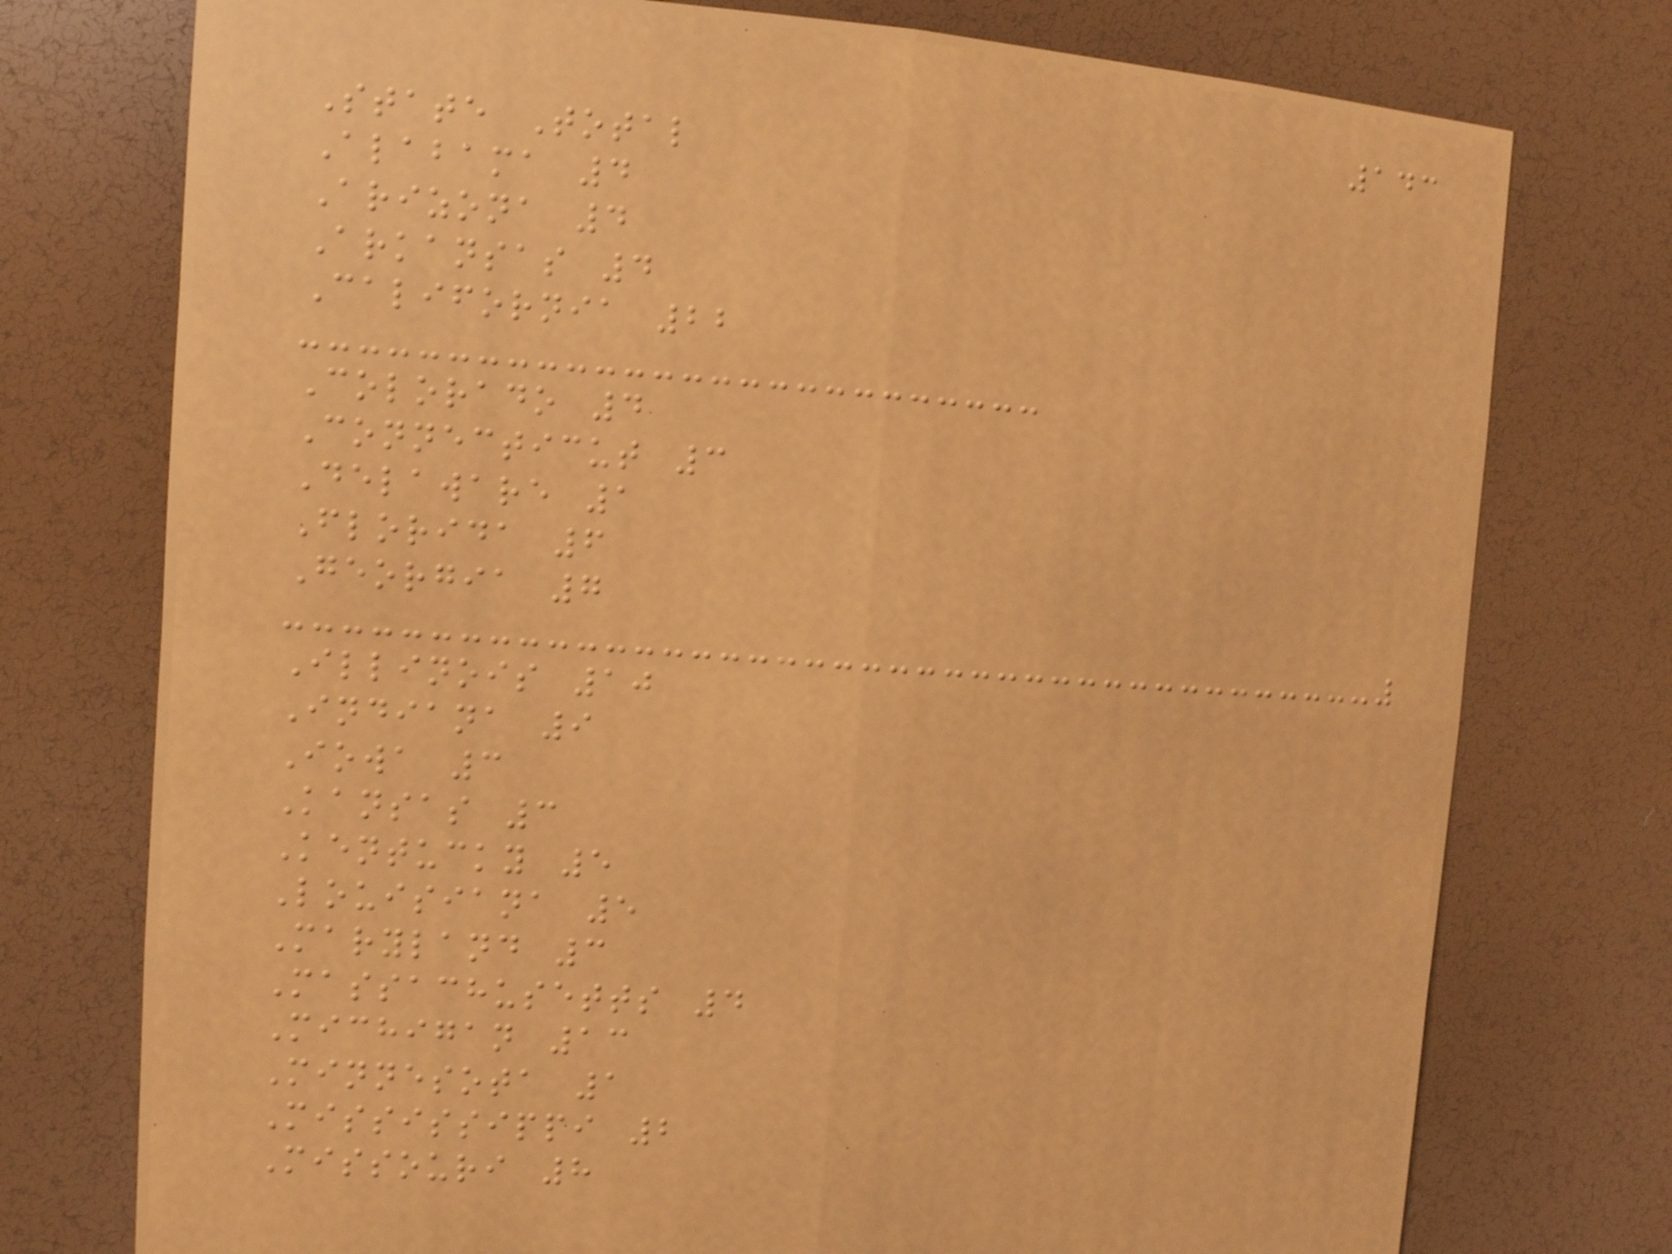143
State Total
Alabama 4
Arizona 4
Arkansas 4
California 22
Colorado 4
Connecticut 3
Delaware 1
Florida 6
Georgia 7
Illinois 10
Indiana 9
Iowa 3
Kansas 3
Kentucky 5
Louisiana 5
Maryland 3
Massachusetts 4
Michigan 13
Minnesota 1
Mississippi 2
Missouri 8
